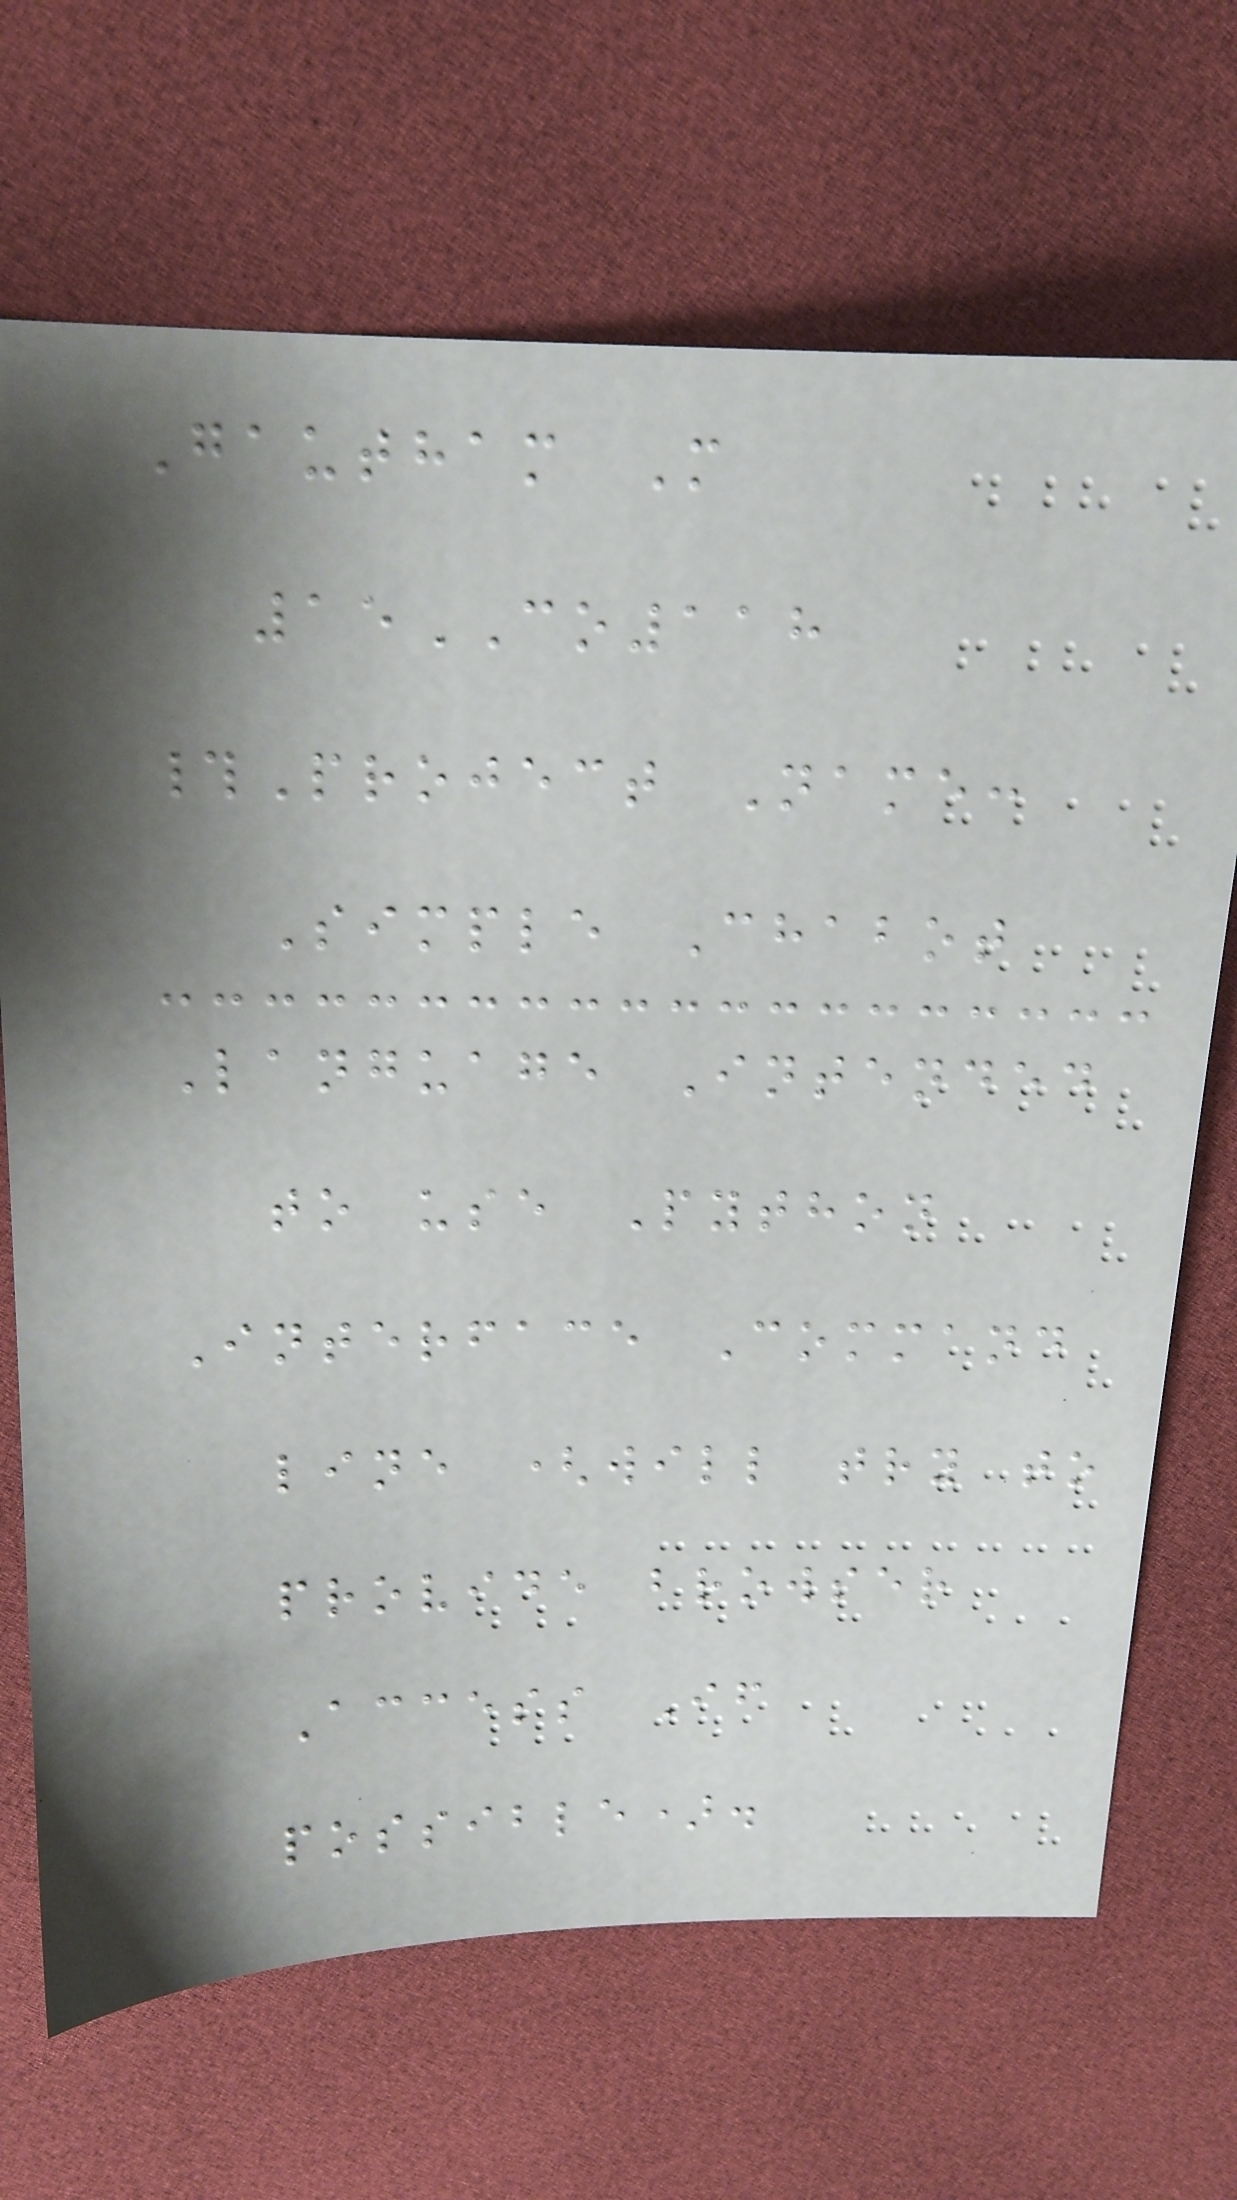Gautham M
15CO118
#Project Name:
Simple Chabot
Language Intended
to use Python
Interface Command
line (will try to
provide browser
Access If
possible).
